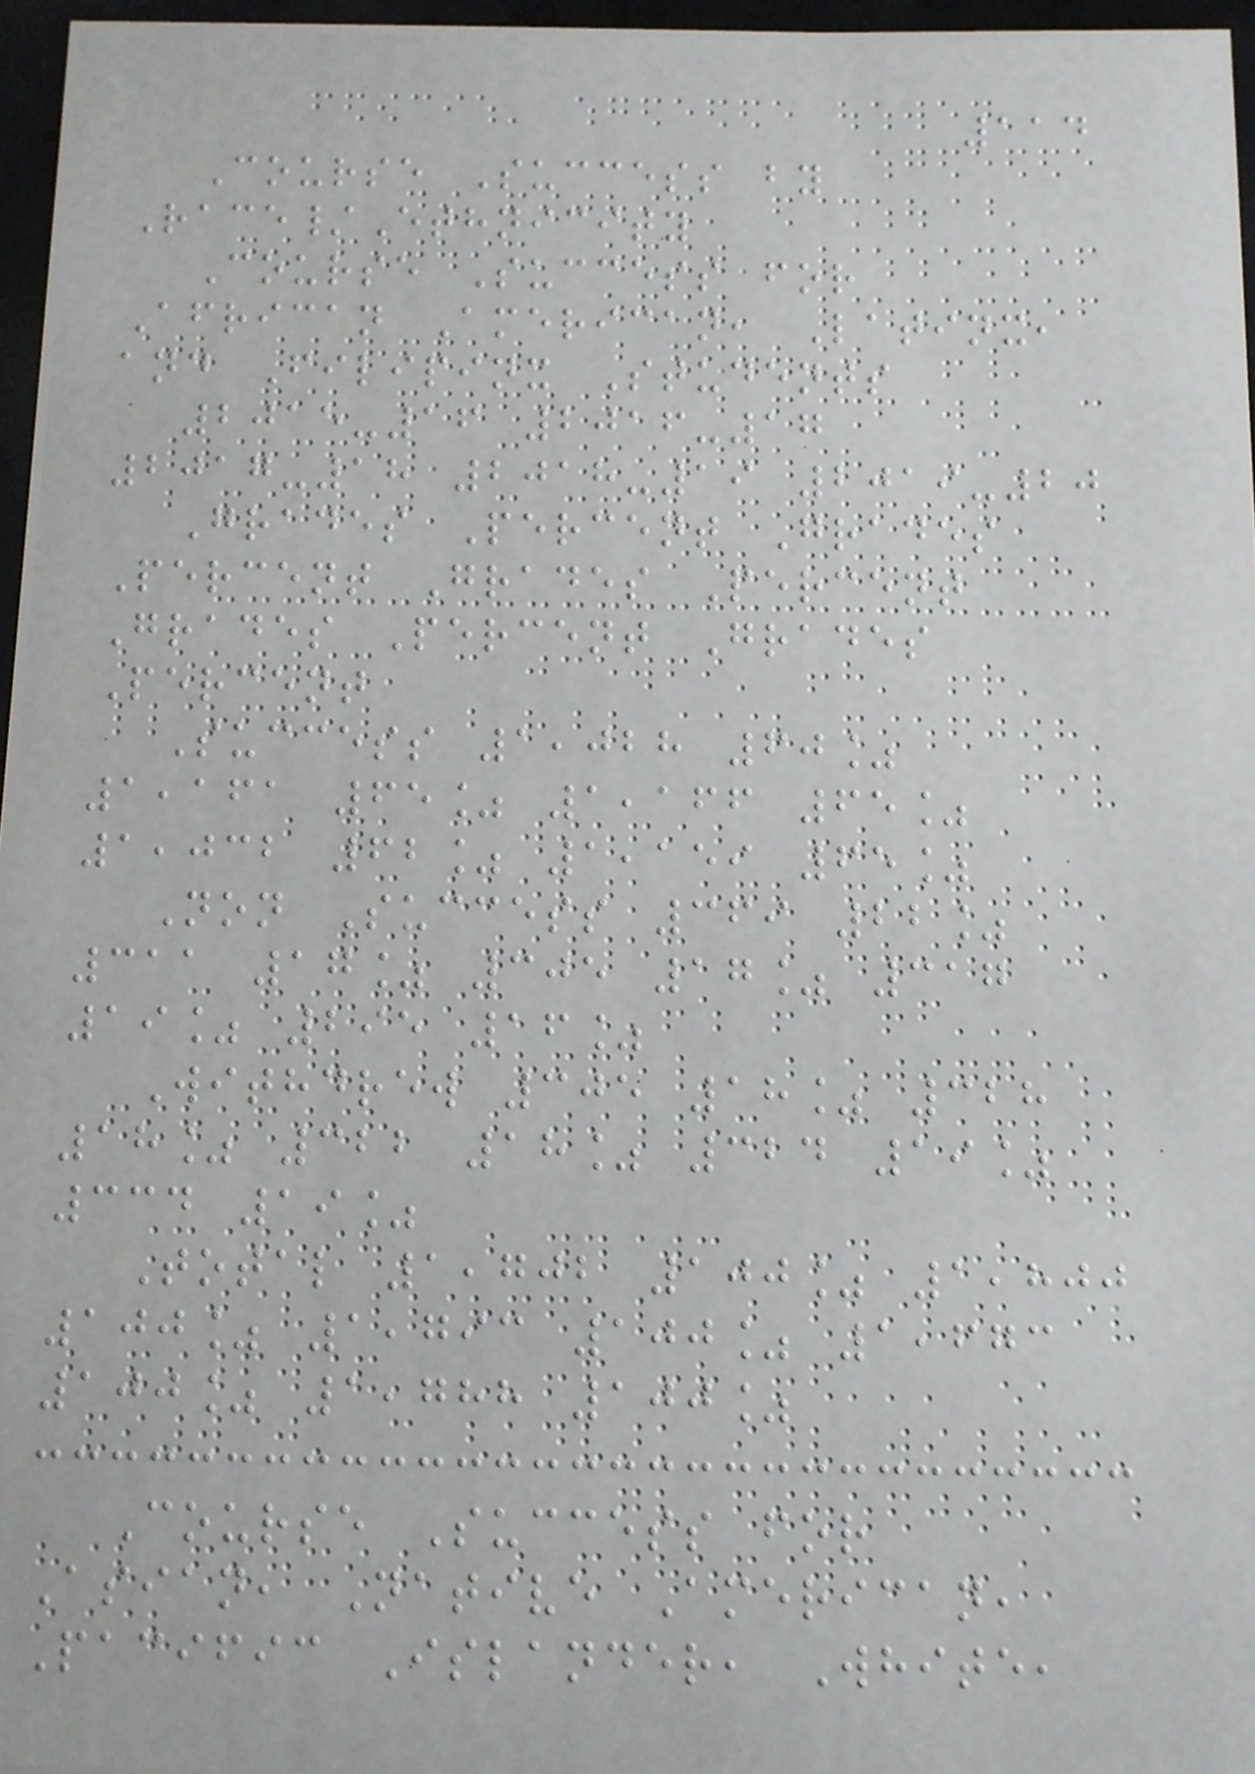114
Course Success by
Race/Ethnicity
Course Success for
African American, Latinx,
and Filipinx Students
2015-16 2016-17
2017-18 2018-19 2019-20
Grades Percent Grades
Percent Grades Percent
Grades Percent Grades
Percent
Success 1,028 60%
1,161 65% 1,166 65%
1,032 62% 1,159 65%
Non Success 369 22%
311 17% 305 17% 317
19% 295 16%
Withdrew 305 18% 328
18% 322 18% 324 19%
334 19%
Total 1,702 100% 1,800
100% 1,793 100% 1,673
100% 1,788 100%
Course Success for
Asian, Native American,
Pacific Islander, White,
